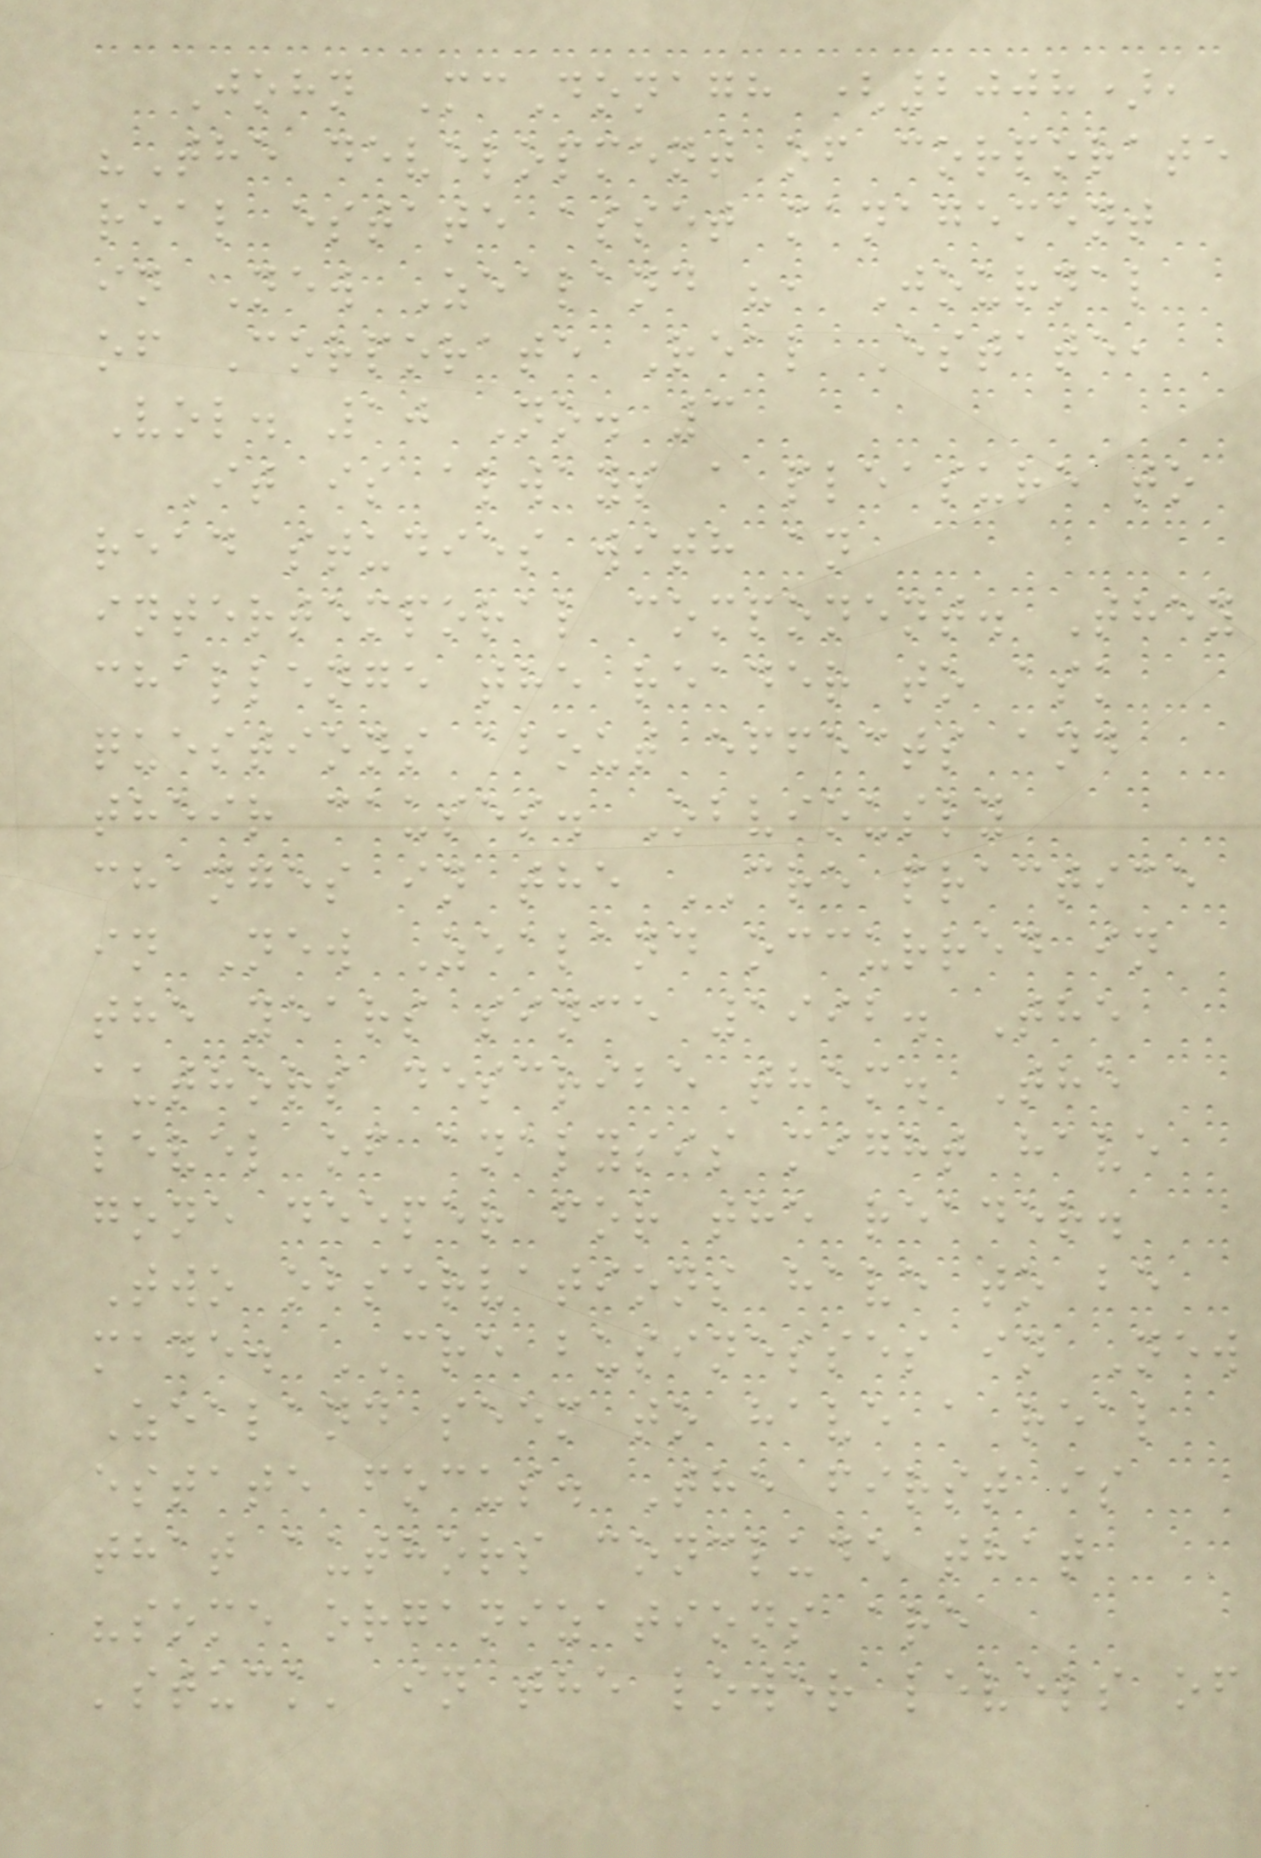John McDonagh (2008),
"The development of corporate
real estate asset management
in New Zealand ", Journal
of Corporate Real Estate,
Vol. 10 No. 3
It is always a pleasure to
read studies with an
intertemporal component. They
challenge the reader to ask
questions about effects and
their causes. Obviously
changes in the CRE practice
in New Zealand occurred in
the years since 1992. The
authors describe them. The
level of analysis might have
gone deeper for the reader.
Two observations have to be
made. CRE businesses in New
Zealand seem to have a real
estate focus. The first is
that authors conclude that
"some organizations are
'stuck' in the lower levels of
